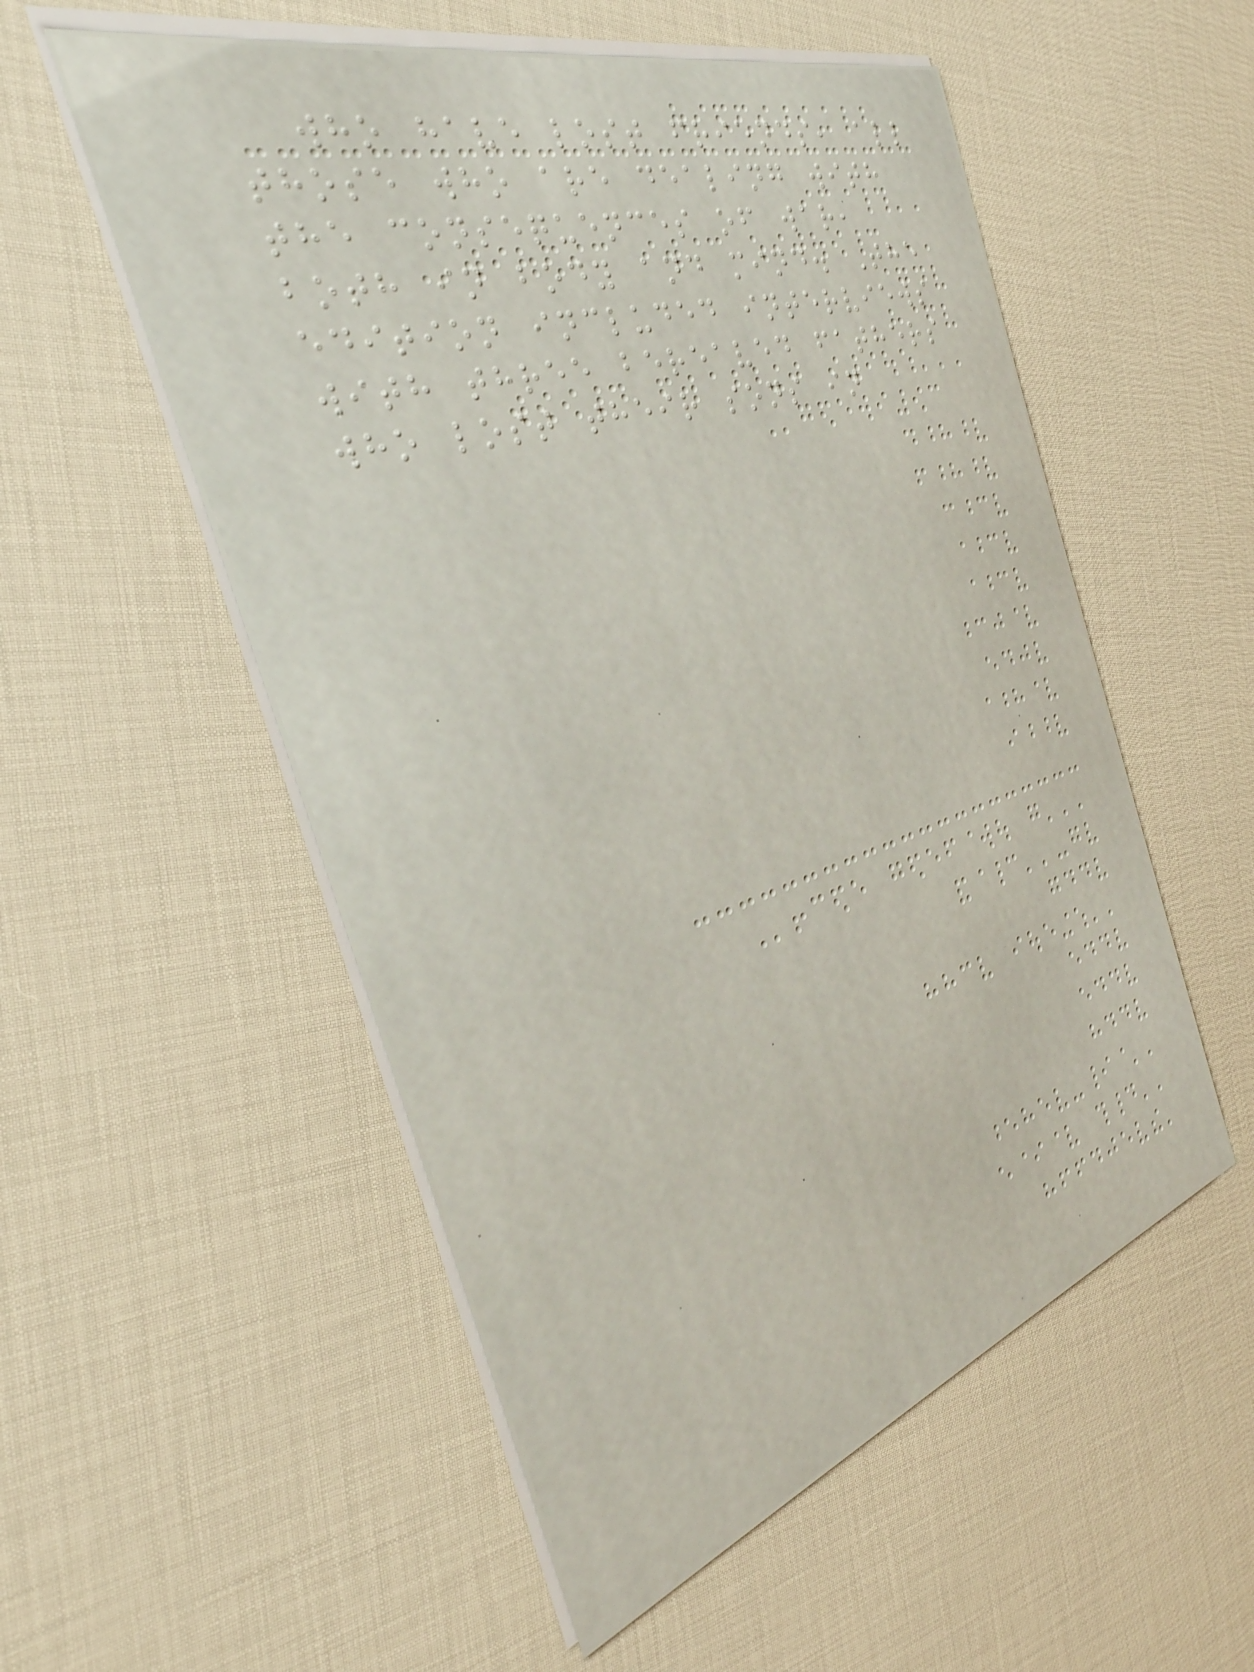who have lost friends, all
those who are dealing with
the consequences of war,
both in body and mind. The
edition included interviews
with three bereaved fathers
who lost their sons in
